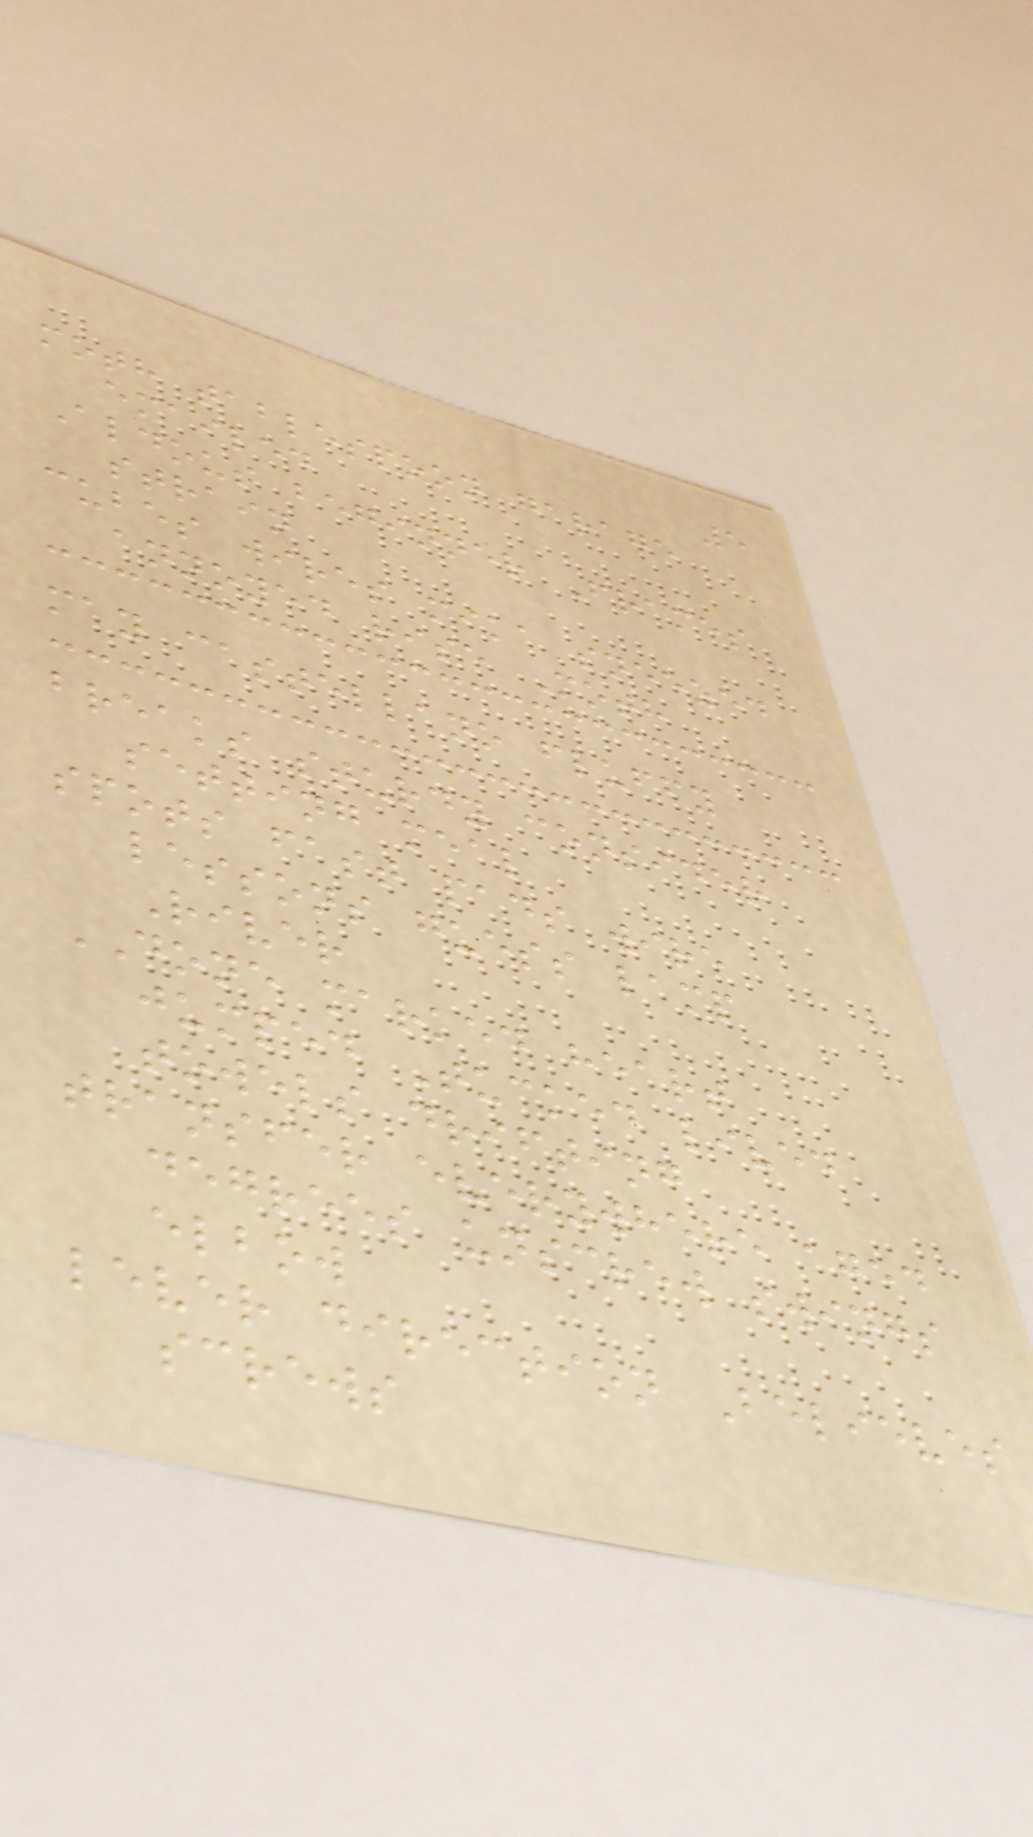5
moth tablespoon garage
emailed
Aldous beginner Frames
strain
cubes wires mika sneezed
annoyed rise Moth
may castellano fluffy
breaks sturdy consider
setting meal
spots fast pads wire
lessons guess lamp
River
DONE marked heart
jumped Tucked lived
towels drifting
transfer everywhere aged
degrees unscrew swings
elbow
lever direction Believes
screws
